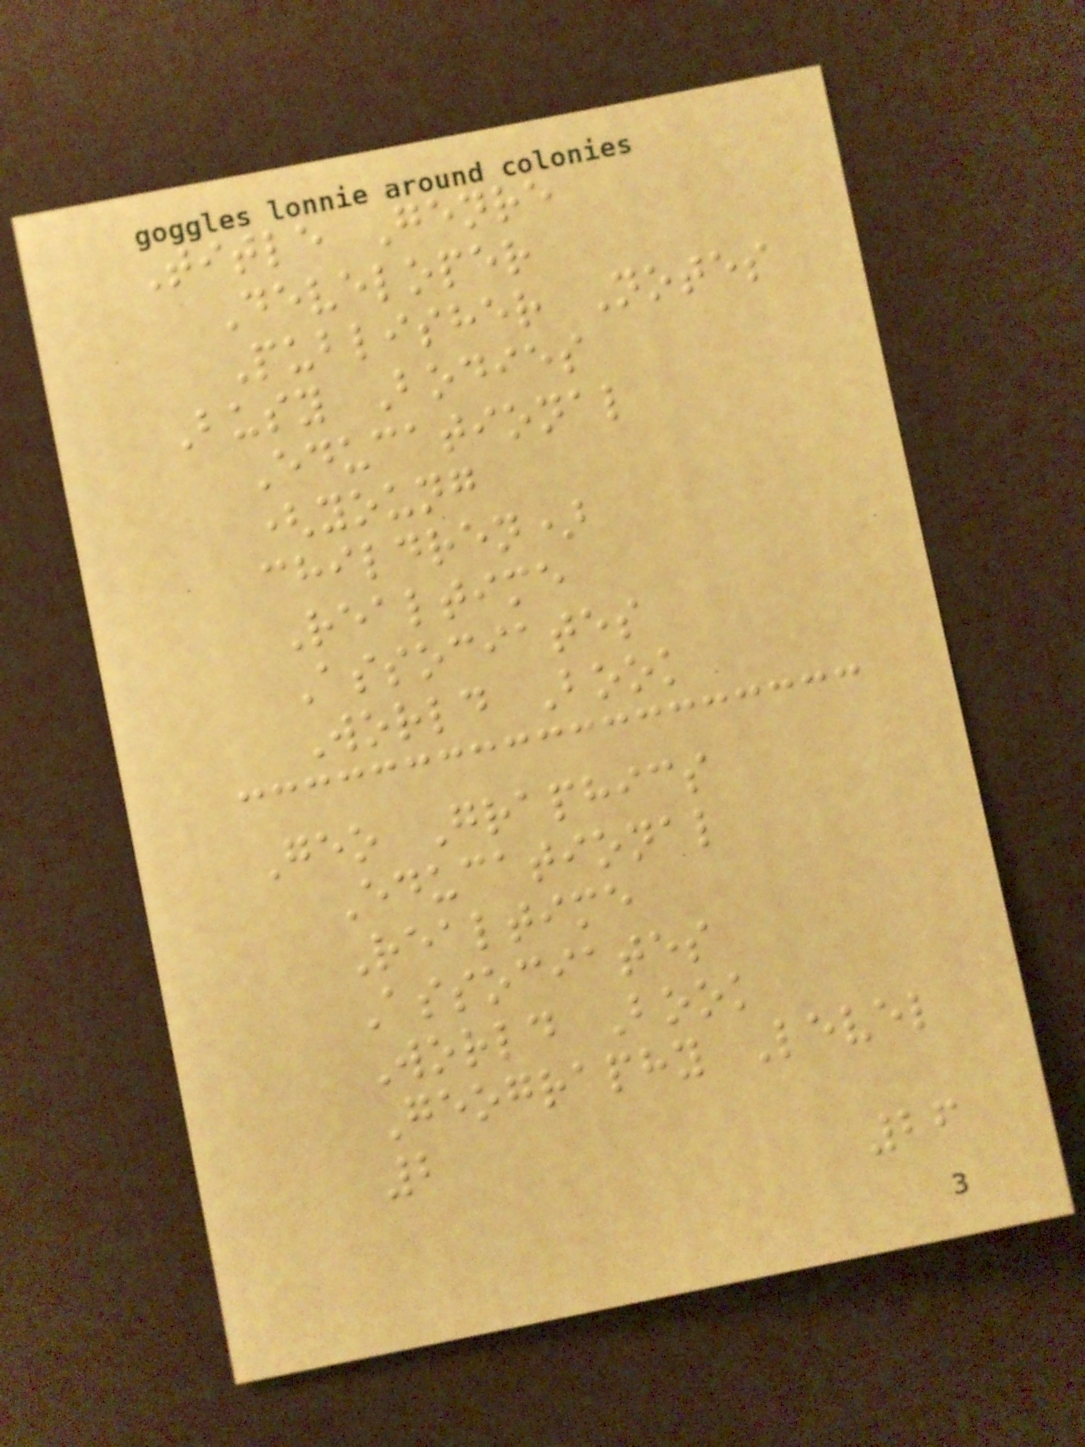Title Genre
Developer
Publisher Notes
Busy Bodies
Educational
(young
children)
Realtime
Associates
World Book
Geo Graphics
Educational
Realtime
Associates
World Book
Geography Level
2
26
